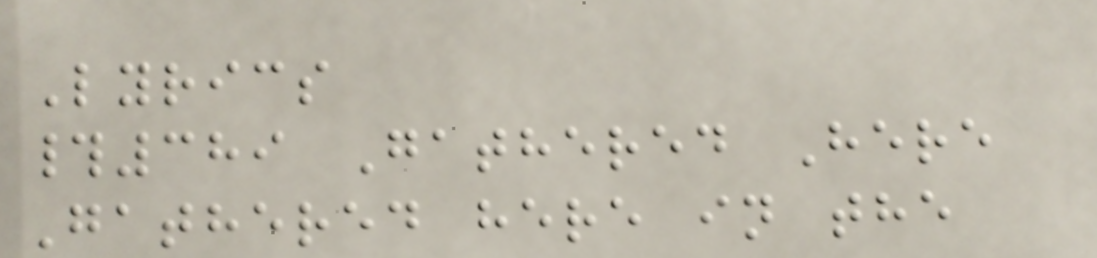Lyrics
#389 Gathered Here
Gathered here in the
